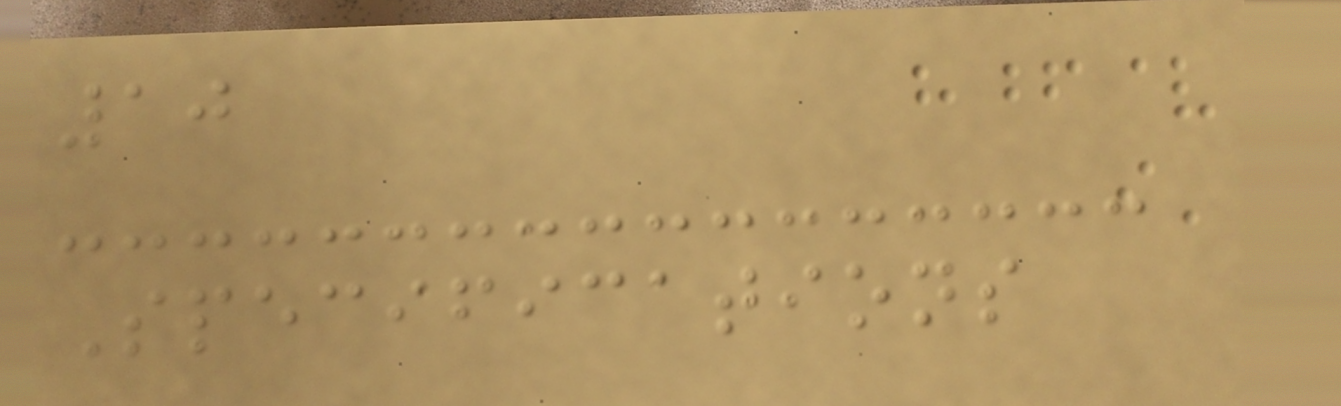10
Specifications
